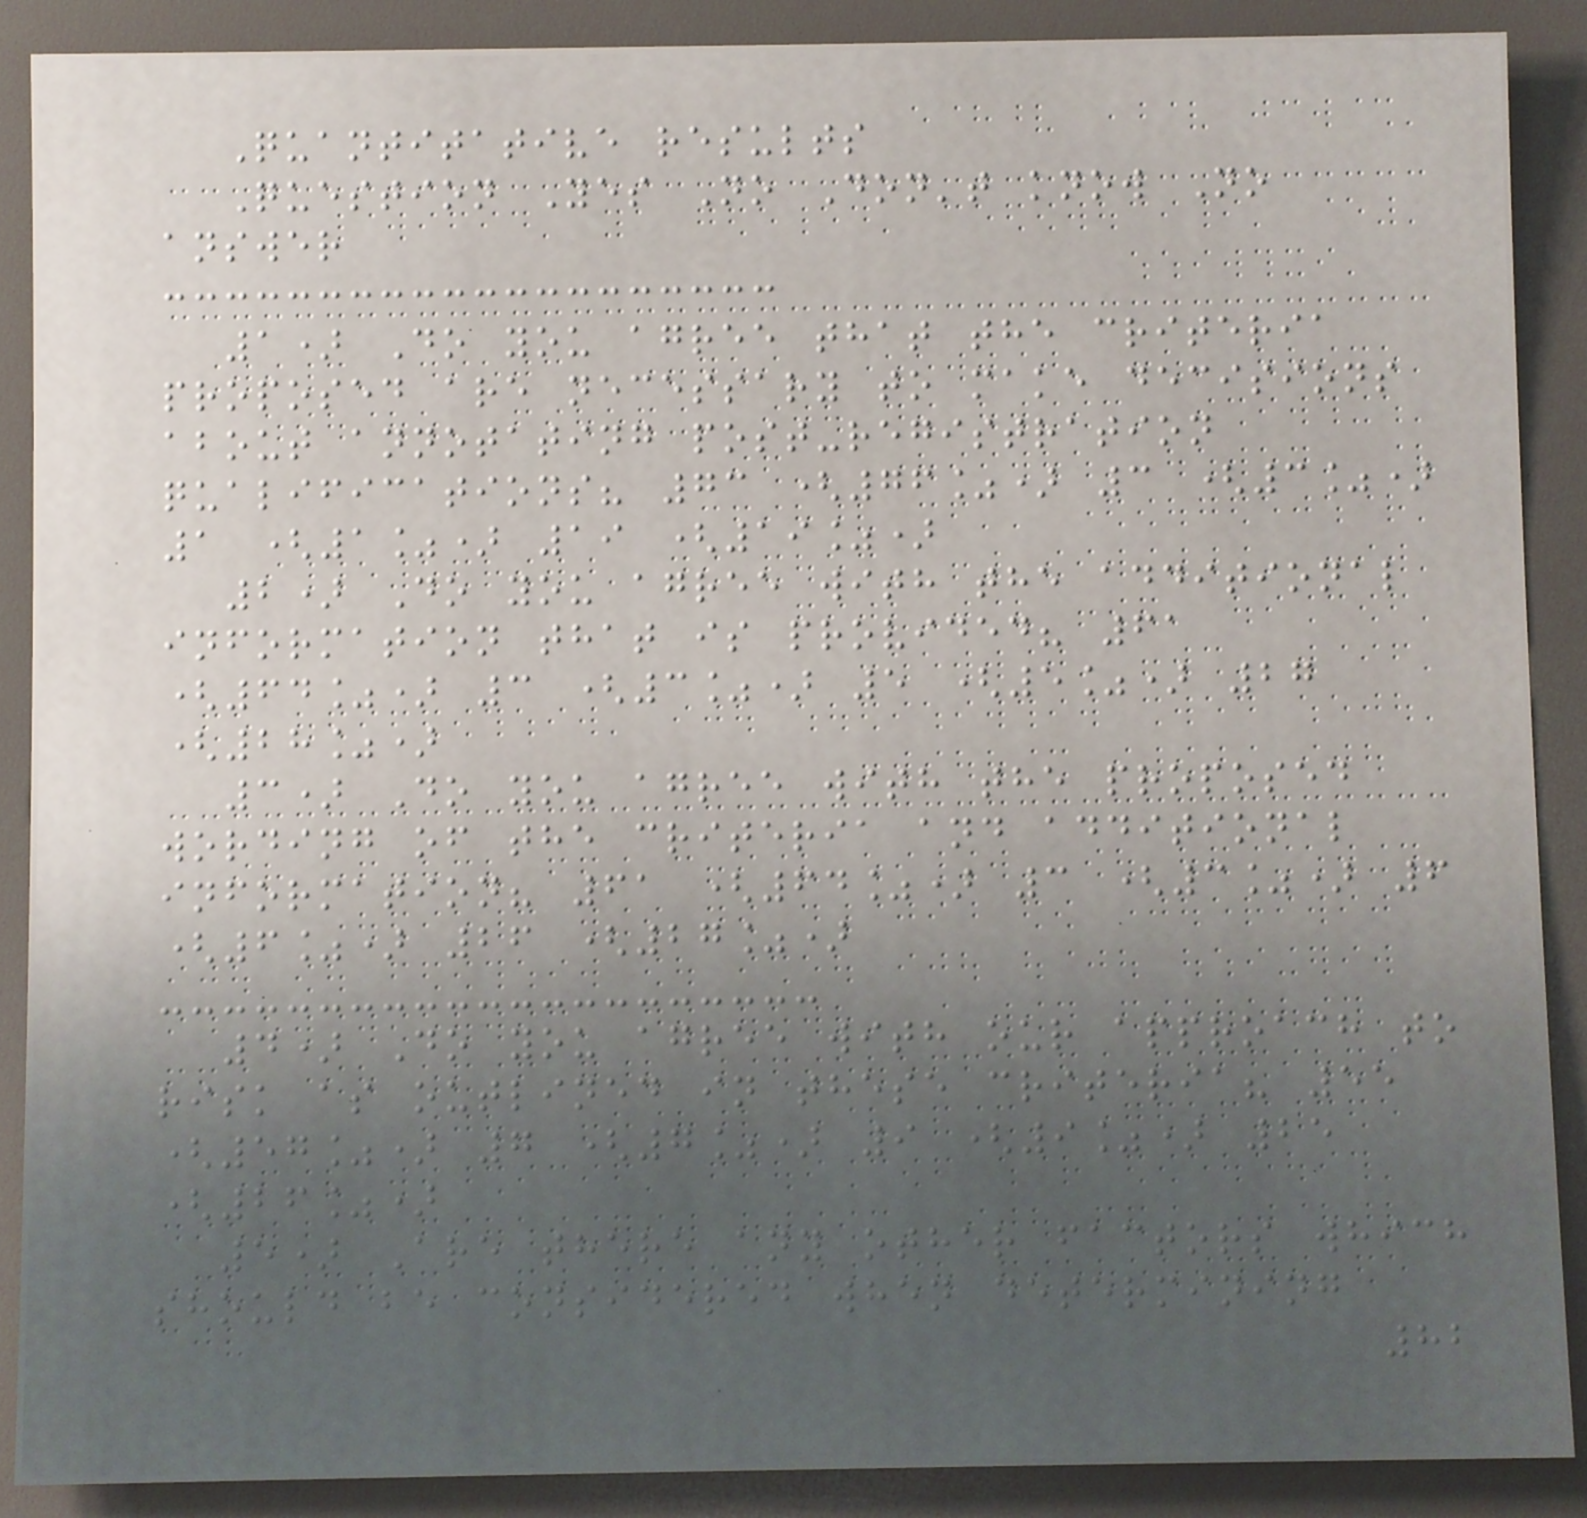Quantitative results
Question Yes No Don't know No
answer
1) Do you agree that the criteria
proposed are necessary to make decisions
about annotating post-registration
qualifications? 73 (76%) 3 (3%)
1 (1%) 19 (19%)
2) Do you agree with the additional
information that is provided? 61
(64%) 3 (3%) 5 (5%) 27
(28%)
3) Do you agree with the proposed
wording of the criteria and additional
information? 61 (64%) 3 (3%) 6
(6%) 26 (27%)
4) Do you agree with our approach to
risk as outlined in these criteria? 55
(57%) 7 (7%) 9 (9%) 25
(26%)
5) Are there any other factors which
should be considered when determining
82
